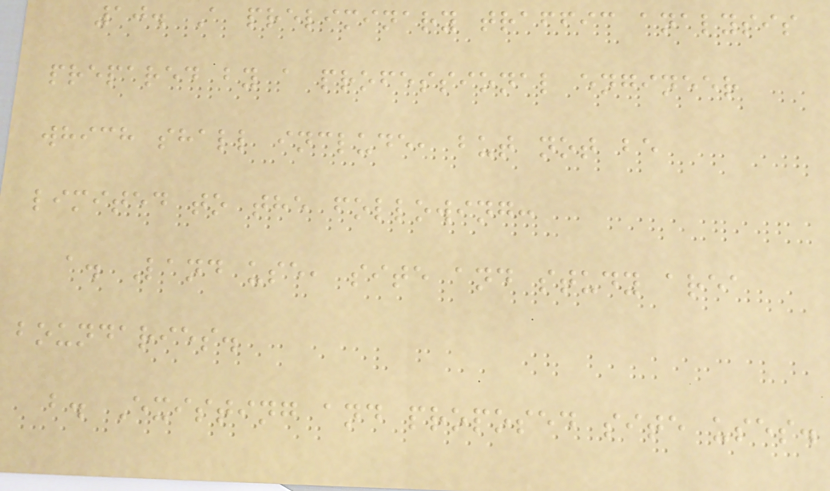10. A preliminary traffic analysis
prepared by a professional engineer
which shall include, but not be
limited to the following:
a. Land use, site and study area
boundaries.
b. Existing and proposed site uses.
